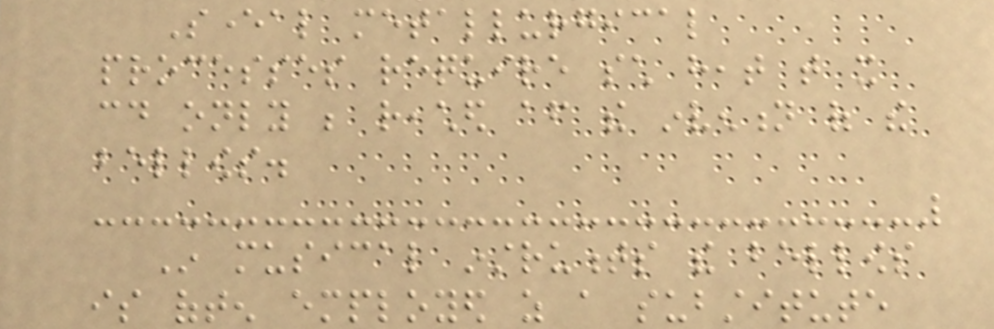Several metallurgical
processes require such heat that it
could only be reached after the invention of the
bellows.
In musical instruments the bellows
is often employed as a substitute
